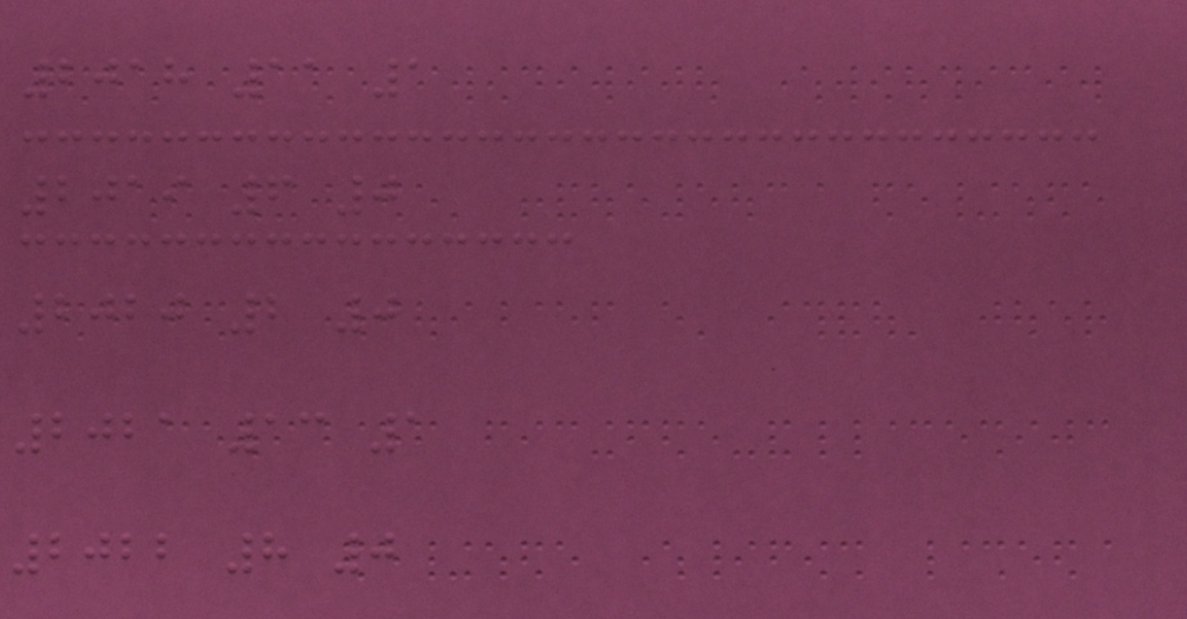2018 11 1
2019 6 0
2020 2 0
2021 13 1
2022 8 0
